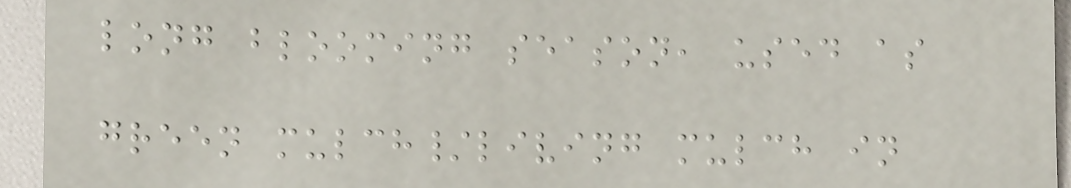long blooming season, used as
green mulch/living mulch in
